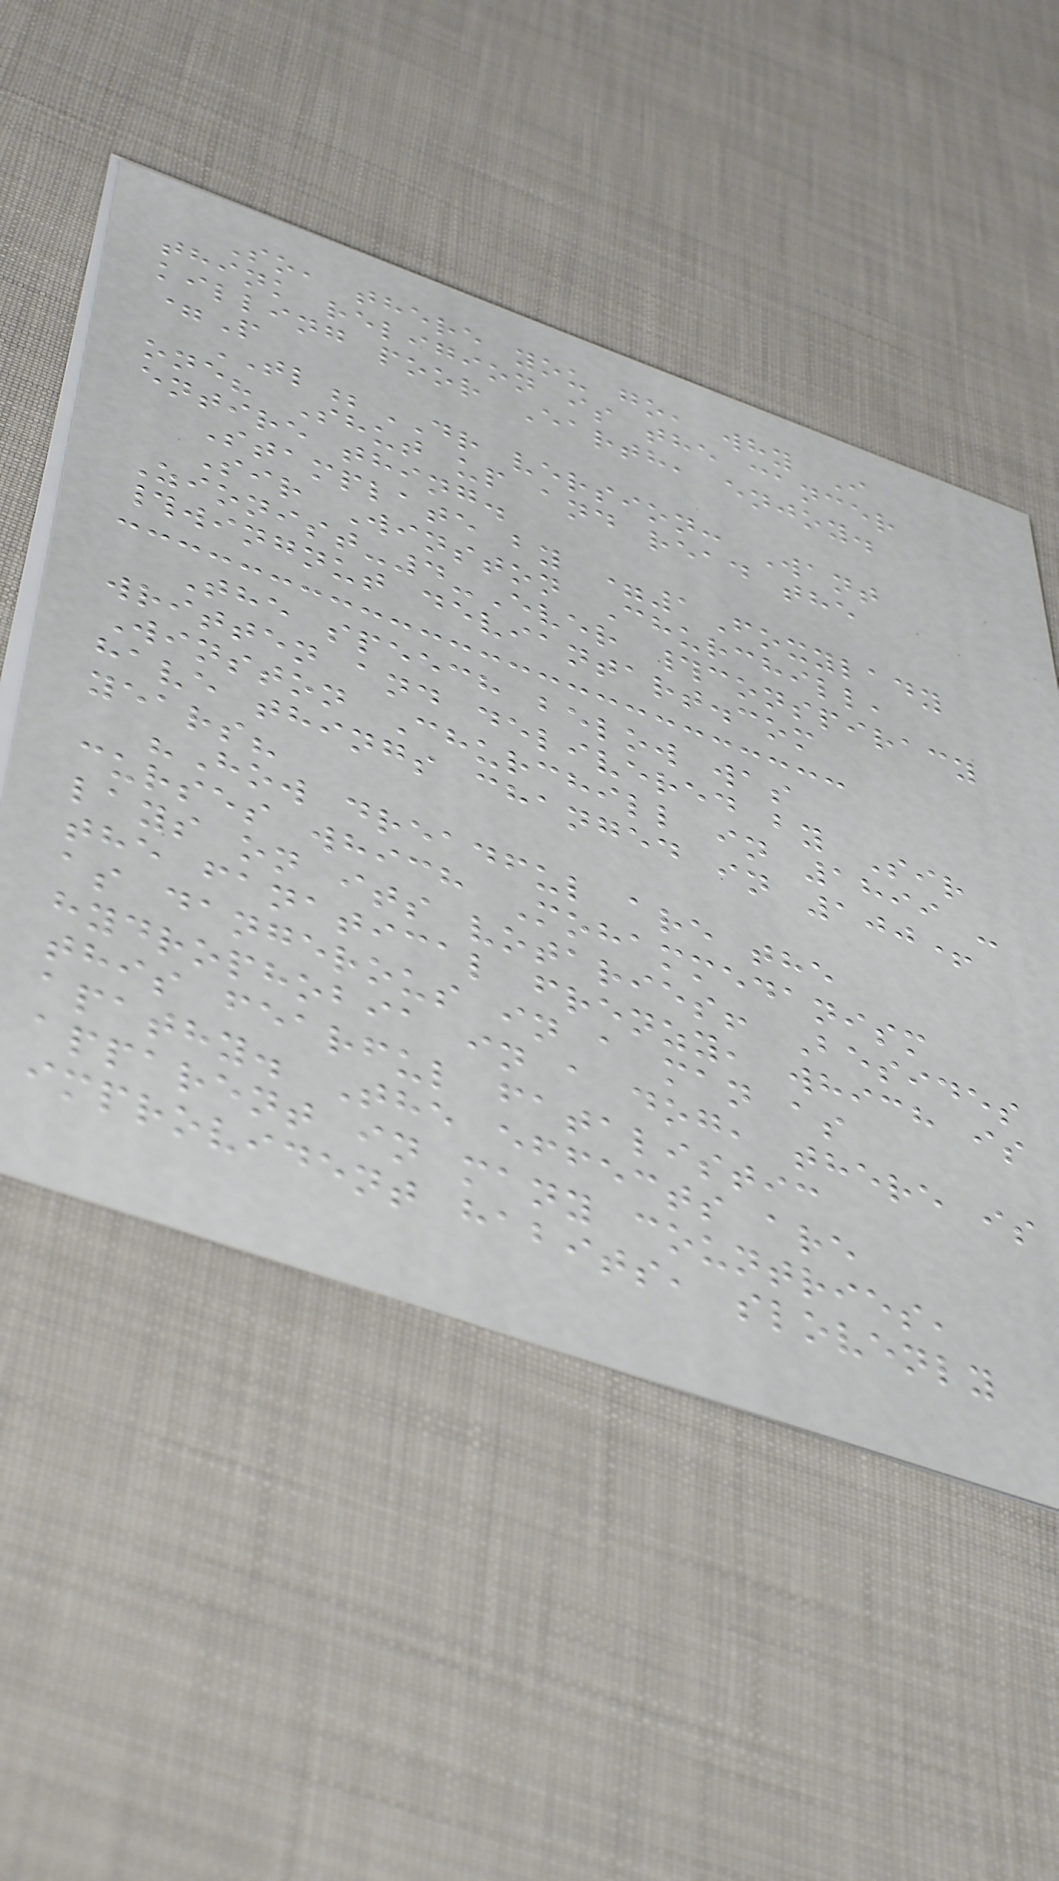So, there you go, why I
think religion is the cancer
killing poor Earth, enjoy.
=P
TL;DR version: Want
one? Shut up and read the
entire thing.
Stamplate by =1Foxylady
Sir Winston Churchill,
Zionist-4-Ever #conspiracy
#wingnut deviantart.com
The speech below was
written and delivered by Sir
Winston Churchill in 1899 -
have things changed in 100+
years?
"How dreadful are the
curses which Mohammedanism
lays on its votaries! Besides
the fanatical frenzy, which is
as dangerous in a man as
hydrophobia in a dog, there is
this fearful fatalistic
apathy. The effects are
apparent in many countries,
improvident habits, slovenly
